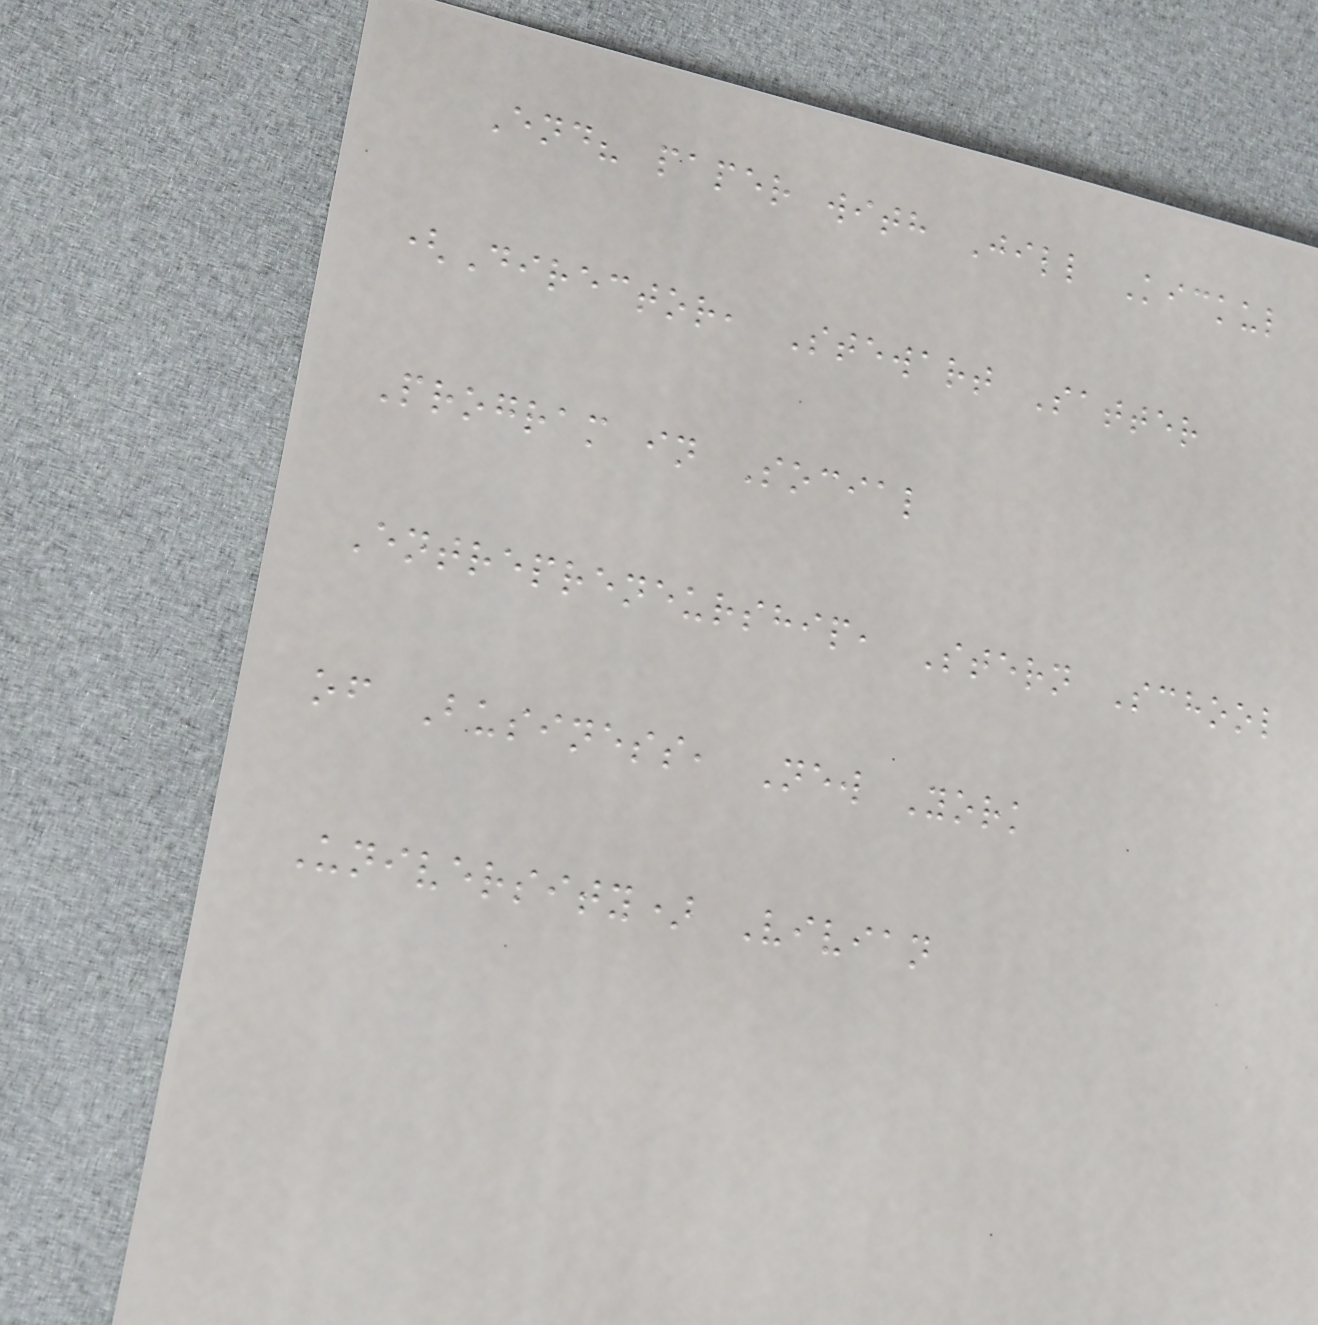End? paper with Jill Kickul
(Director, Stewart Satter
Program in Social
Entrepreneurship, Stern School
of Business, New York
University) Vivian
